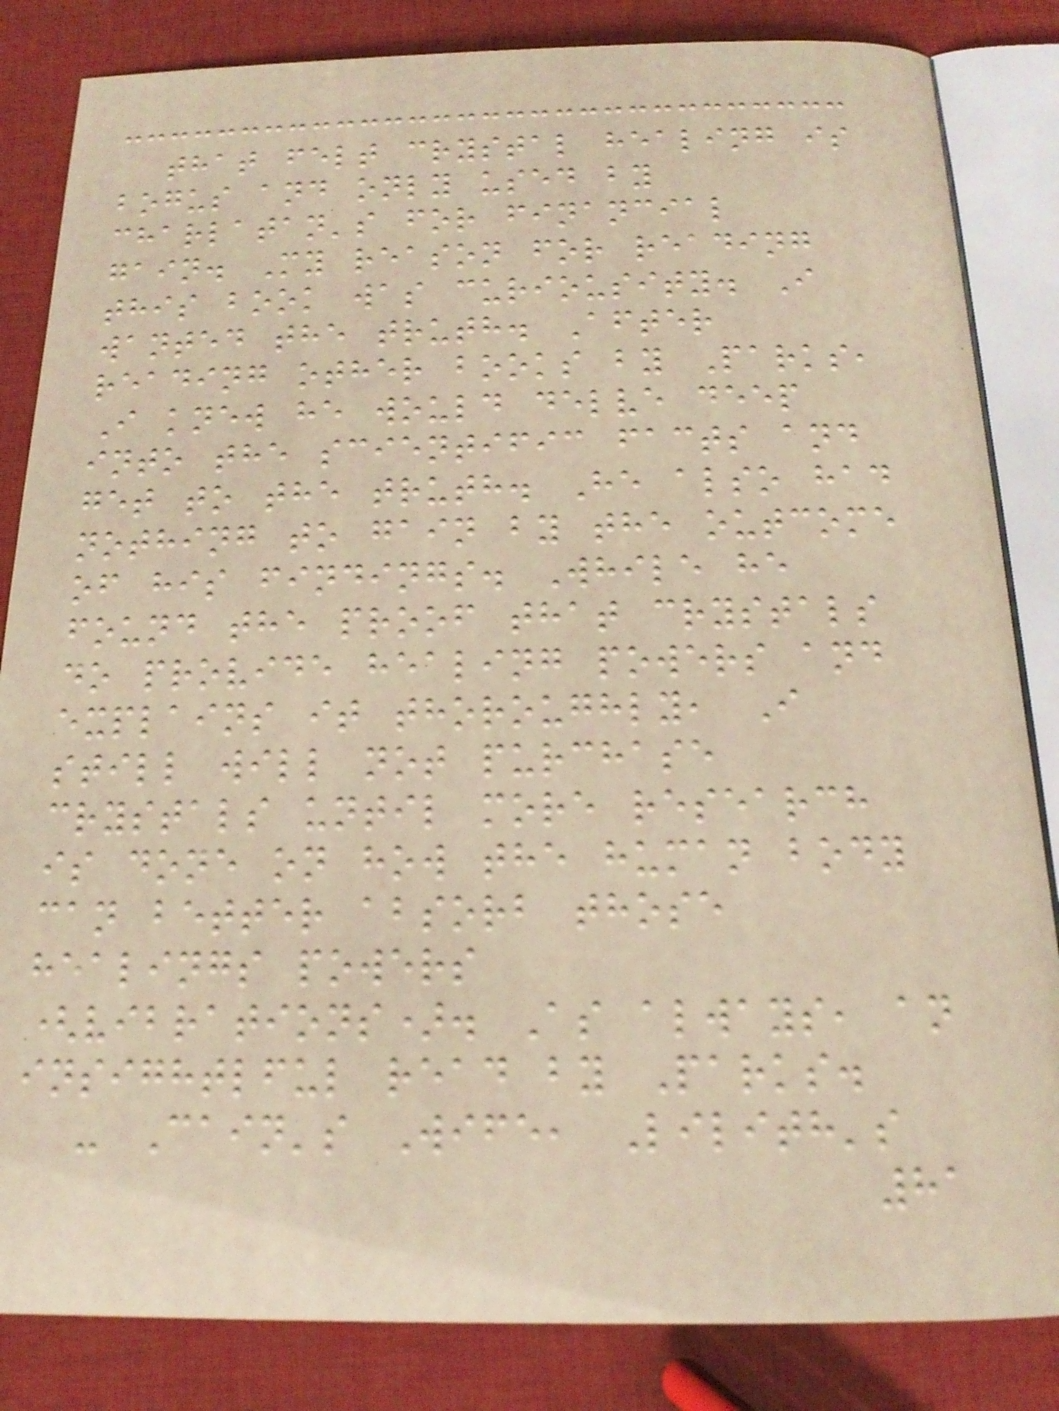that felt crystal healing is
bogus and only used by
charlatan's for financial
gain. My reason for reading
this book was curiousity. I
wanted the truth. After
reading other books by Parks,
I knew he would delve deep
into the scientific facts and
get to the truth. He also had
nothing to gain by the outcome
of his findings. While he
found the proof that crystals
do provide healing powers and
explains it thoroughly, I
still will not purchase
crystals until more research
is done on how the human body
can better absorb those
healings powers
(vibrations). As always, an
insightlful read by Parks.
- Cain's Wife, Lilith's
81
